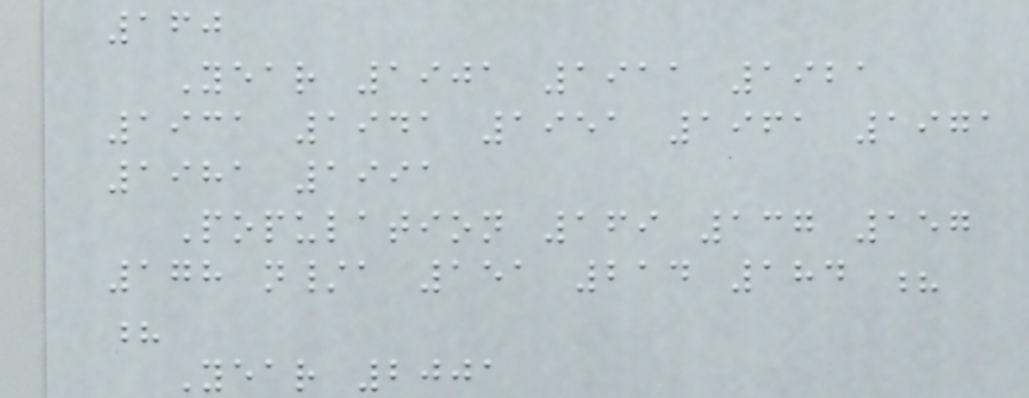160
Year 1901 1911 1921
1931 1941 1951 1961 1971
1981 1991
Population 169 137 157
178 n/a 151 214 184 ?
?
Year 2001
